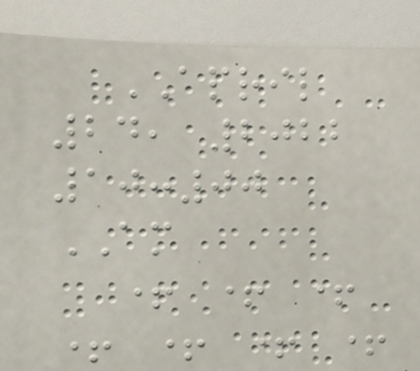APRIL
24, 2022
10:00
AM
+ + +
+ + + +
